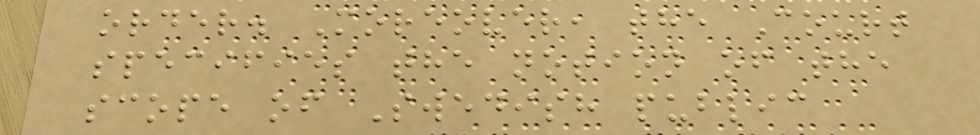order. Moreover, the Court
specifies the notion of the
scope of Swedish public
